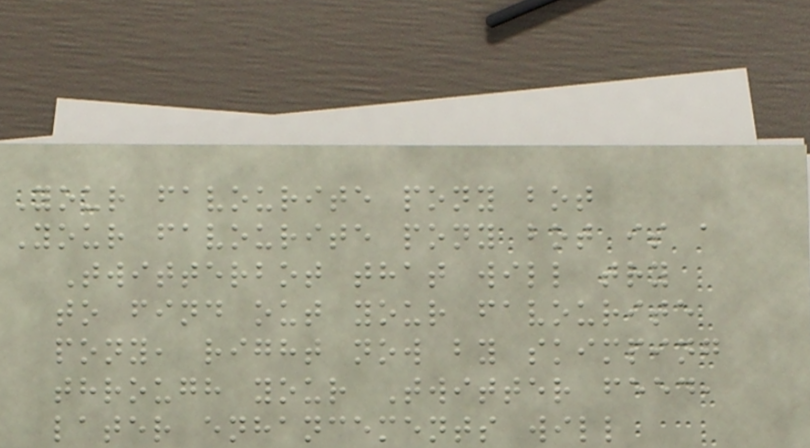Your favourite pony bot
Your favourite pony bot is a
Twitterbot that will try
to find out your favourite
pony, right now by skimping
through your Twitter feed,
later enhancements will
